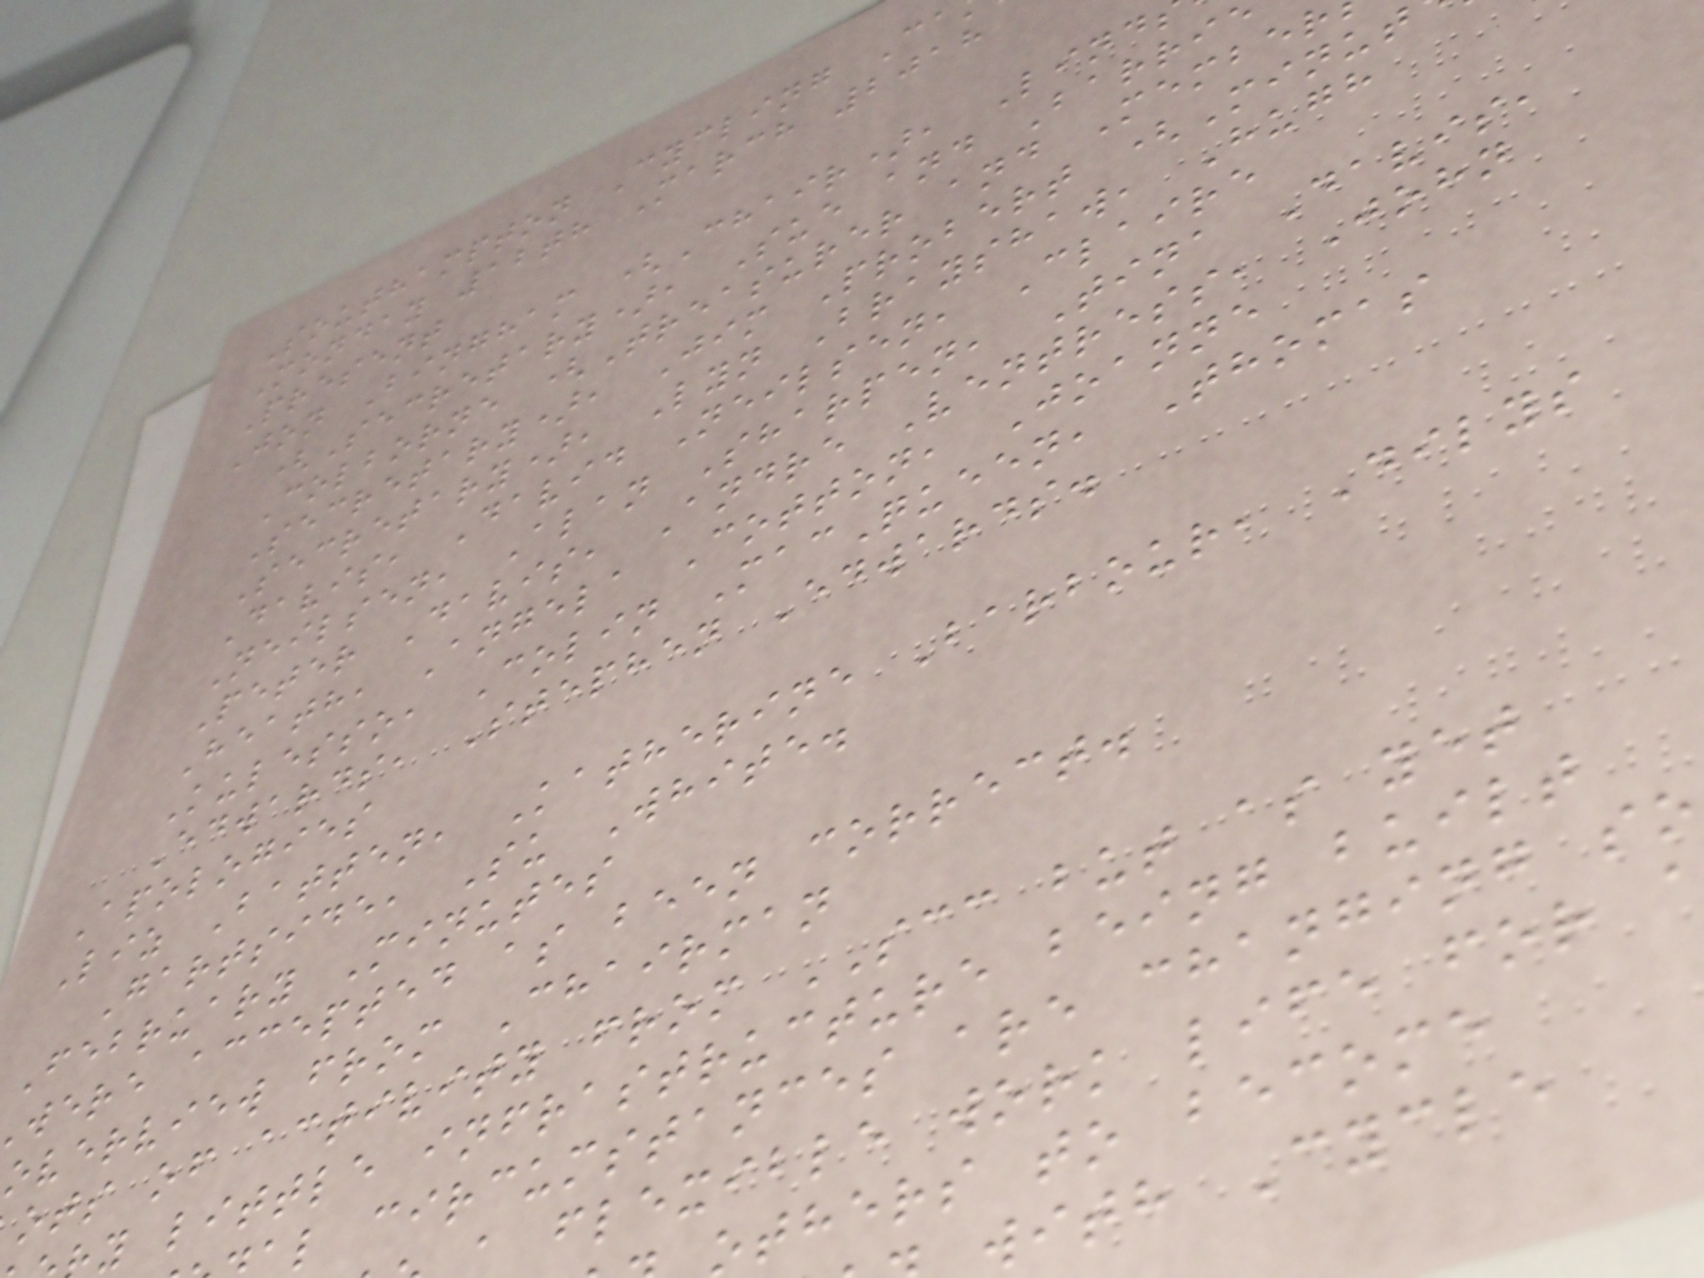Southampton Cycling Ca
Monday 12th March 2018
Present
Jon Bingham (Chair), Lind
(Secretary), Sue and Barri
Colborne (Treasurer and Member
Secretary), Jim Probert (Minut
Secretary), Lyn Brayshaw, Hugh
Davis, David Neilsen, Claire
Neilsen, Alan Sharpen, Tina Davis,
Peter Davis, Andre Ventress, John
Heath, Angela Cotton, Joanne
Kulesso, Colin MacQueen, Thomas
Edwards, Stephen Edwards.
Apologies
Liz Batten, Katherine Barbour, Dilys
Gartside, Su White.
February Minutes
were accepted as been correct.
overview from Chairman
ots of activity from SCC but as yet
y little infrastructure being built
l circumstances are changing so
flexible work life for
others to become
with Cycle
